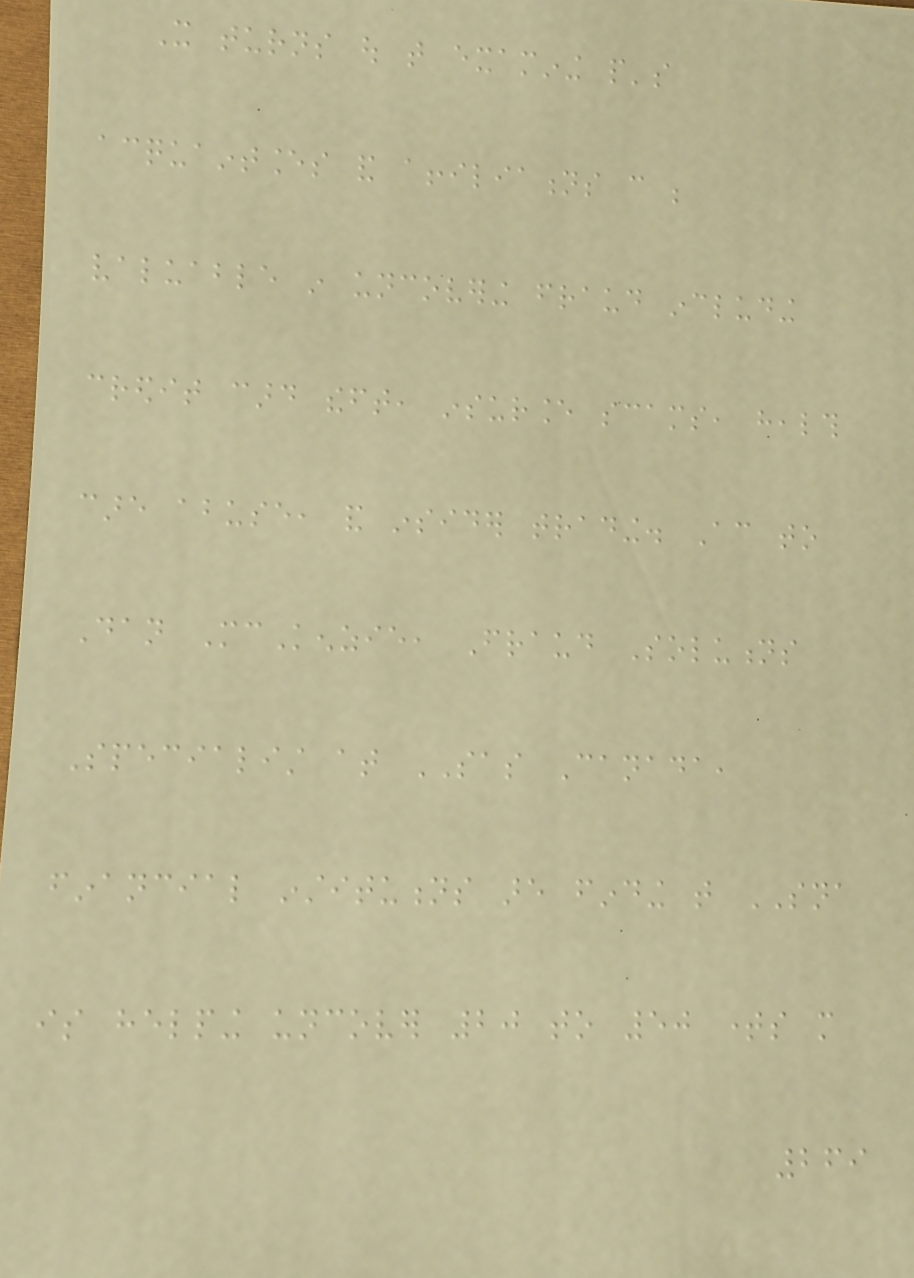It turns out that examining people's
acquaintances and affiliations can be
valuable in uncovering fraud including
credit card theft, insurance scams, health
care abuse, and insider trading. According to
Dan McKenzie, Fraud Solutions
Specialist at SAS Canada,
financial institutions are finding that SNA
is helping uncover 20 to 50 times more
269
